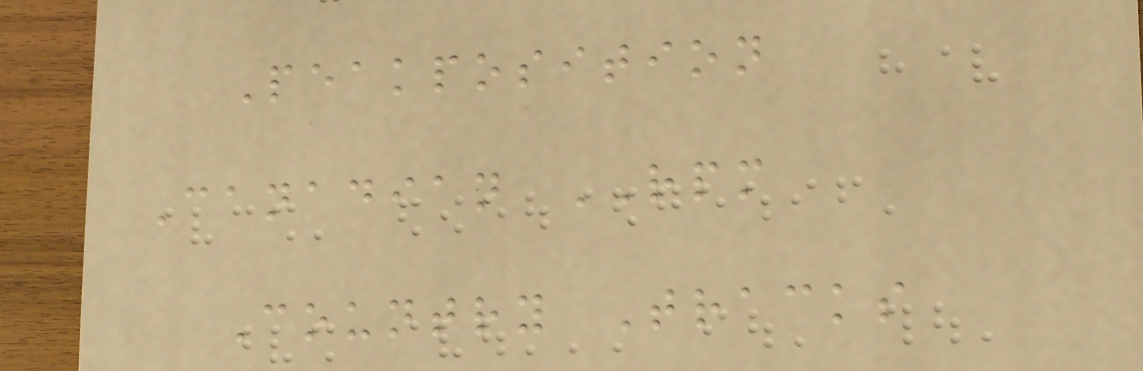Peakposition
Canadian RPM
Country Tracks
